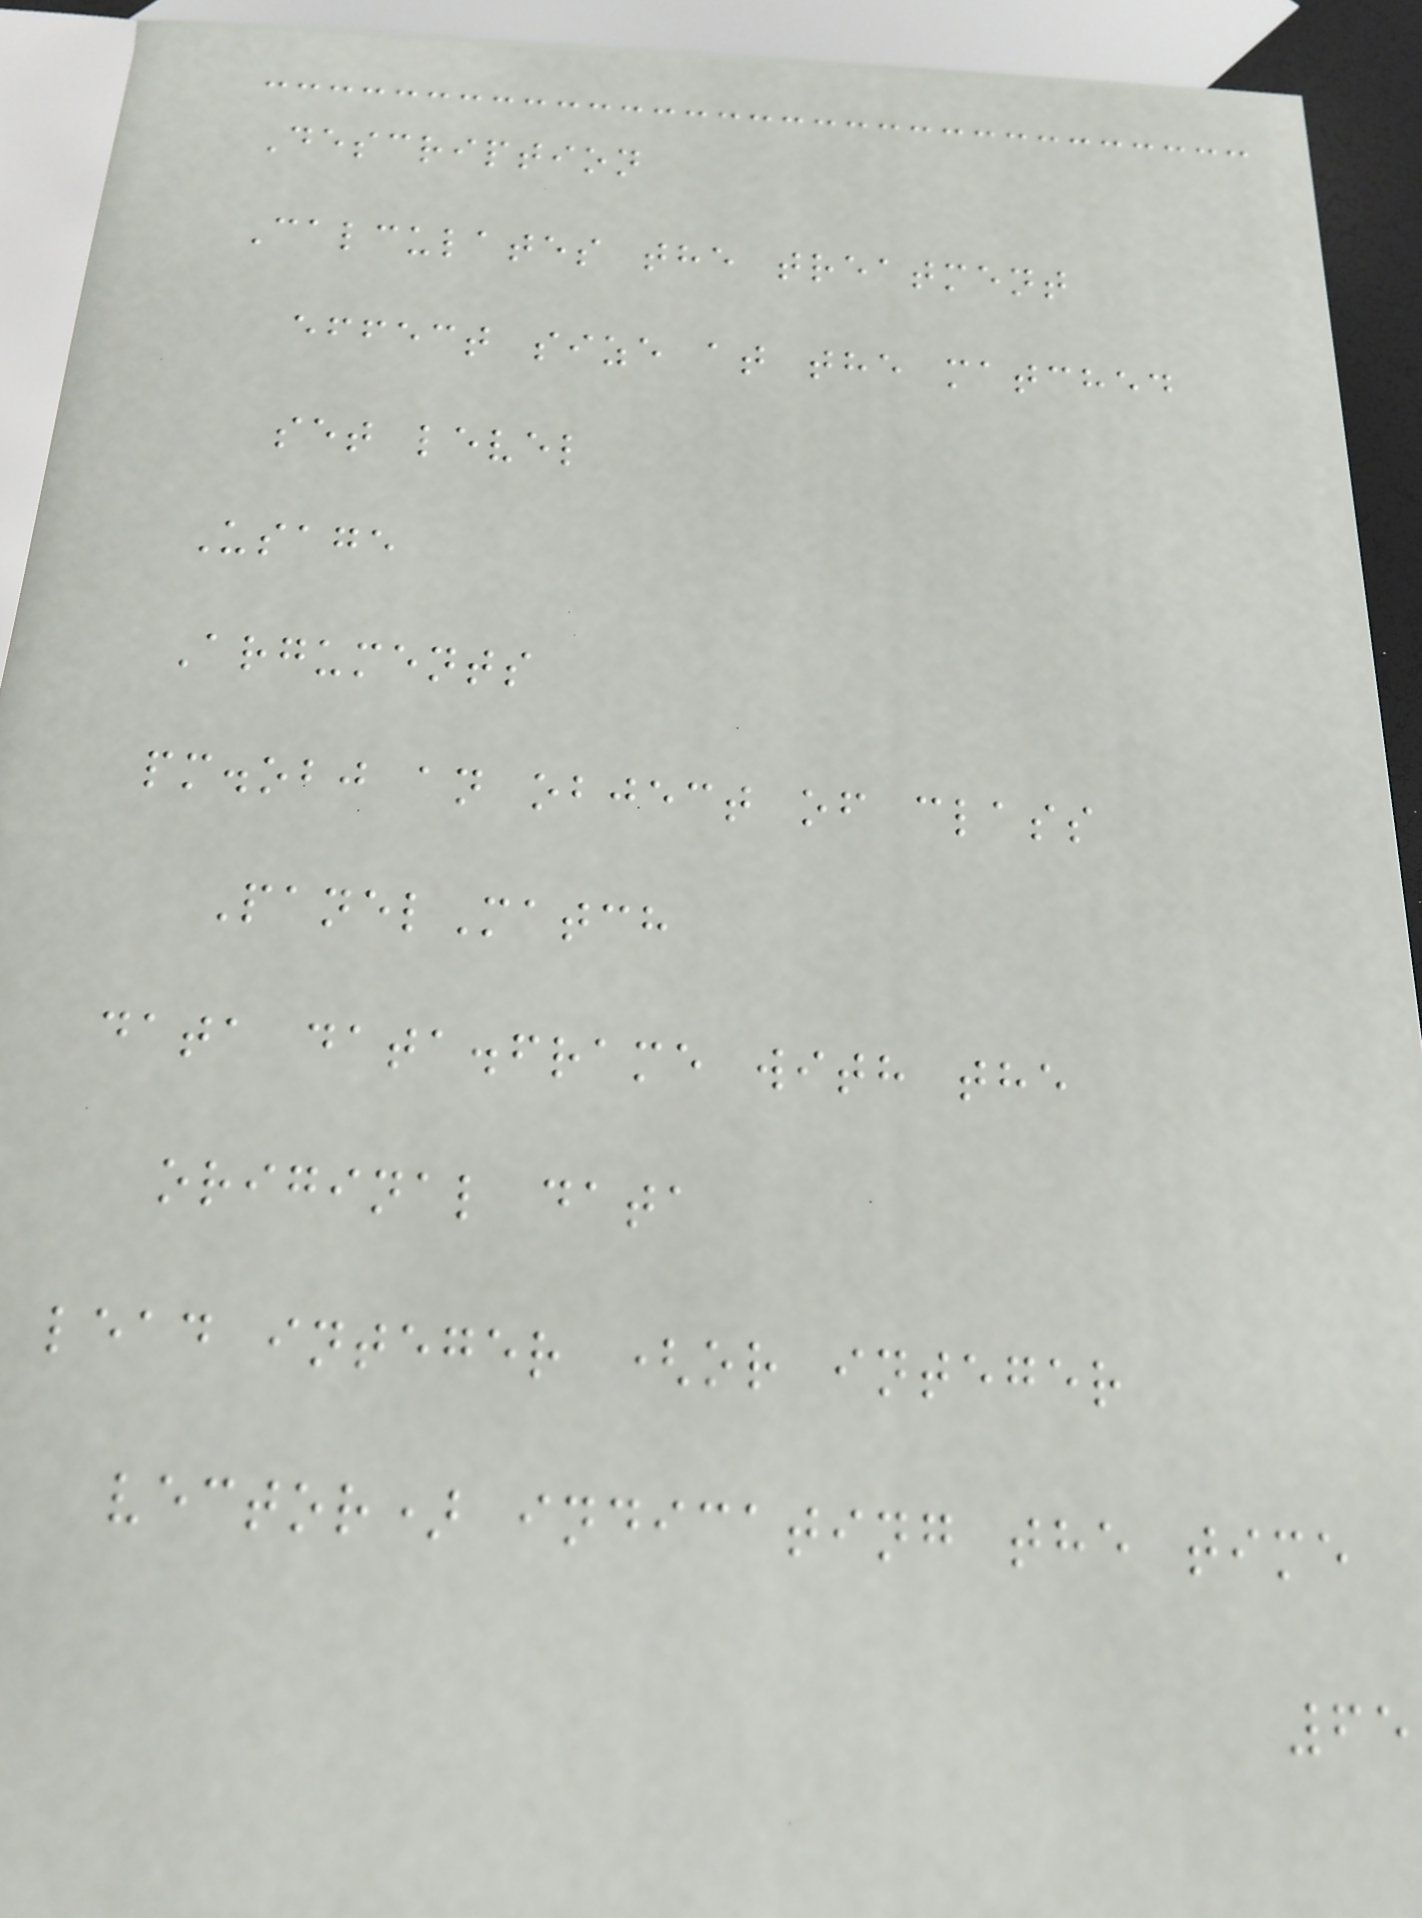Description
Calculates the treatment
effect size at the matched
set level
Usage
Arguments
pm.obj an object of class
PanelMatch
data data.frame with the
original data
lead integer (or integer
vector) indicating the time
65
